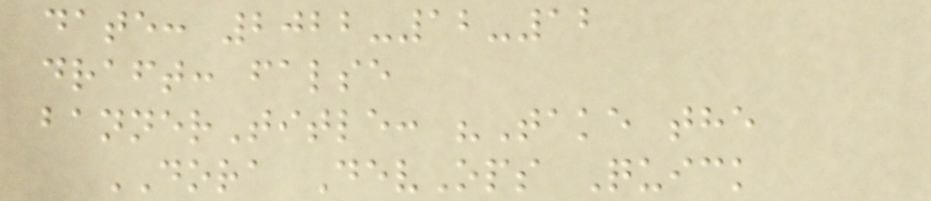date: 2022-12-12
draft: false
bannerTitle: "Take the
DORA DevOps Quick
